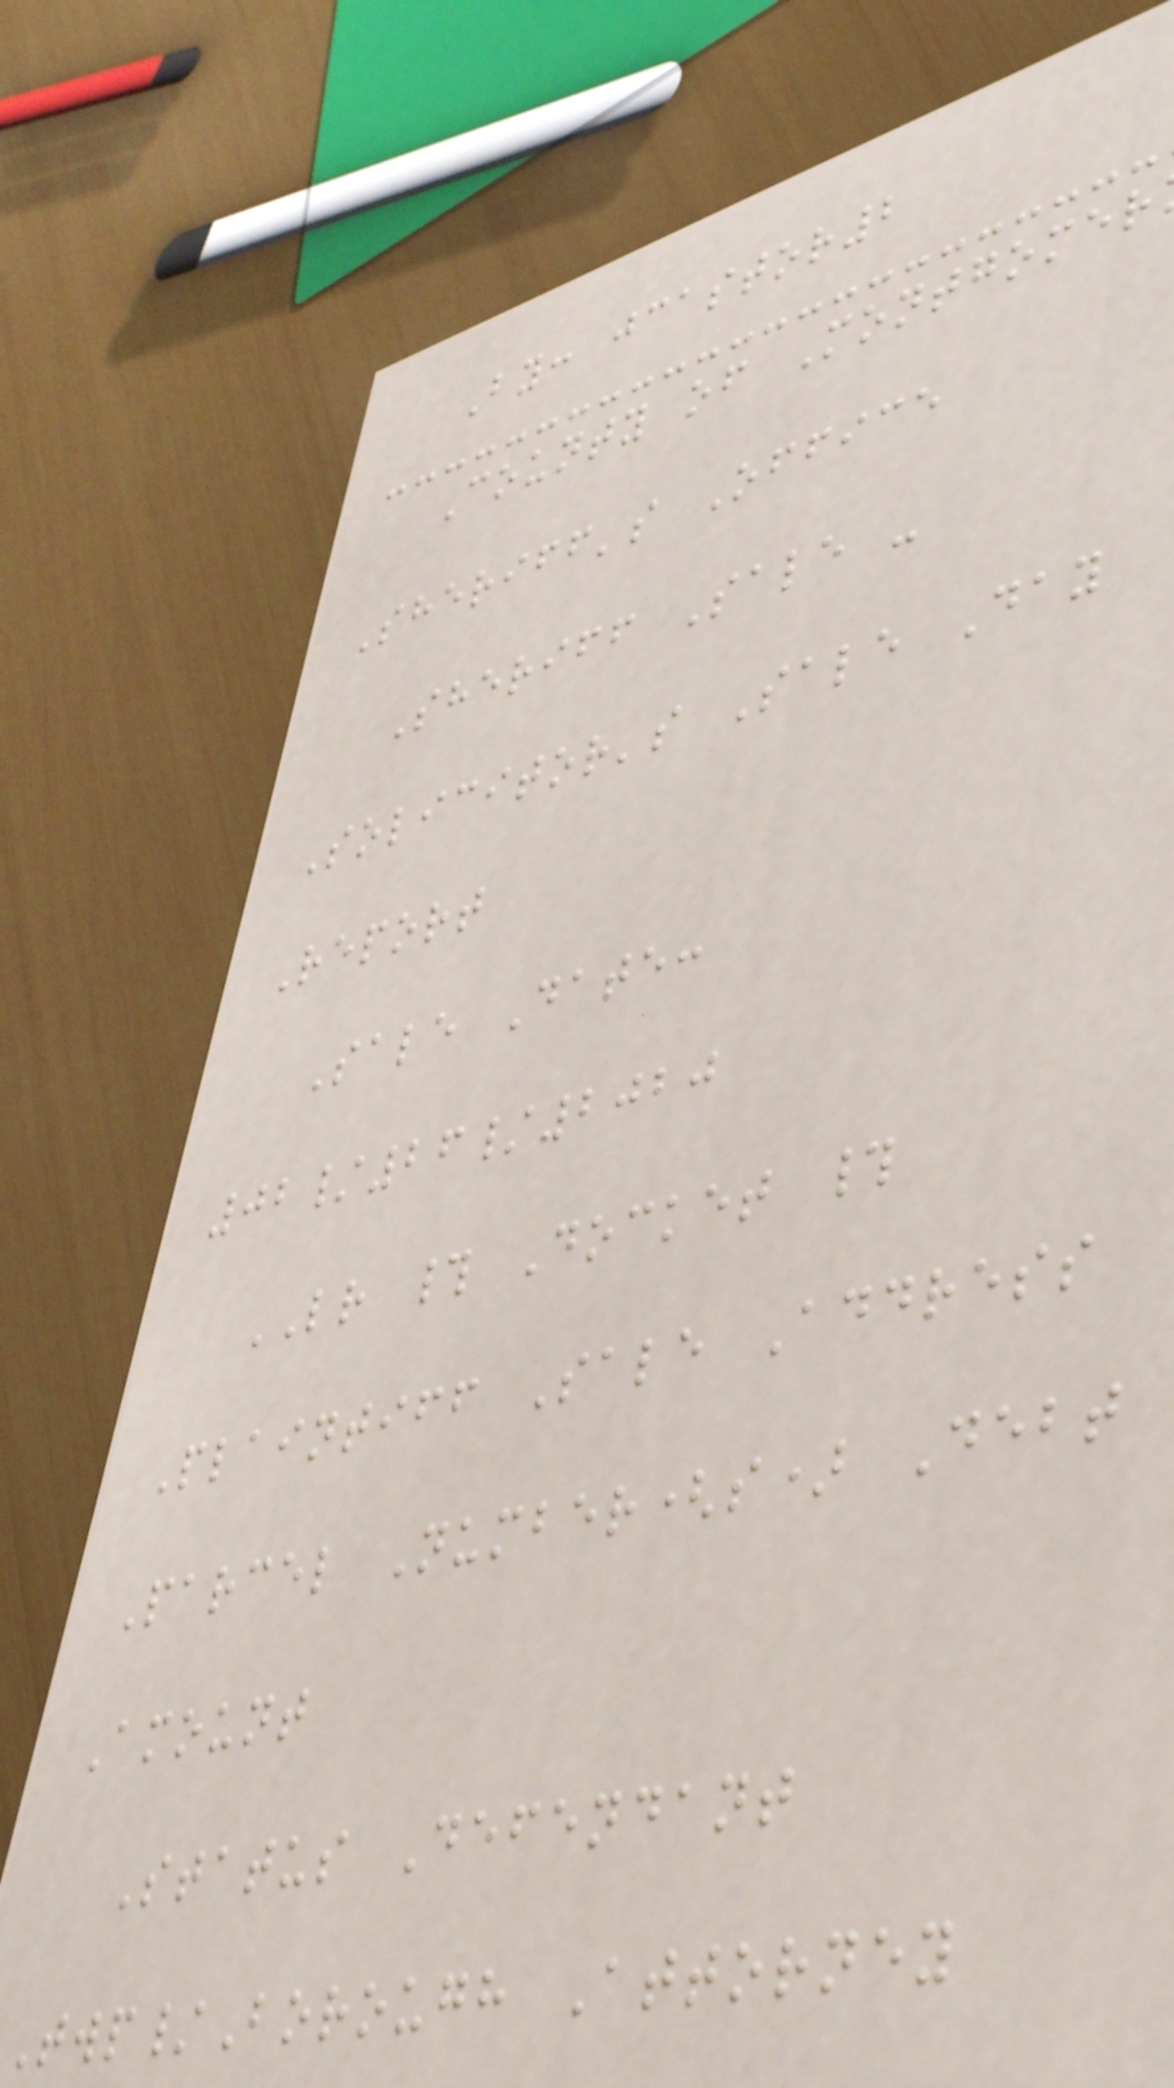By: jcastor2
County of Montgomer
Sheriff's Office
Sheriff Sale -
Solicitor's Sale Day
Report
Sale Date:
02/26/2020
LR # Docket #
Plaintiff Sale Address
Parcel Number(s) Debt
Amount
Status Defendant
Twp/Borough Attorney
